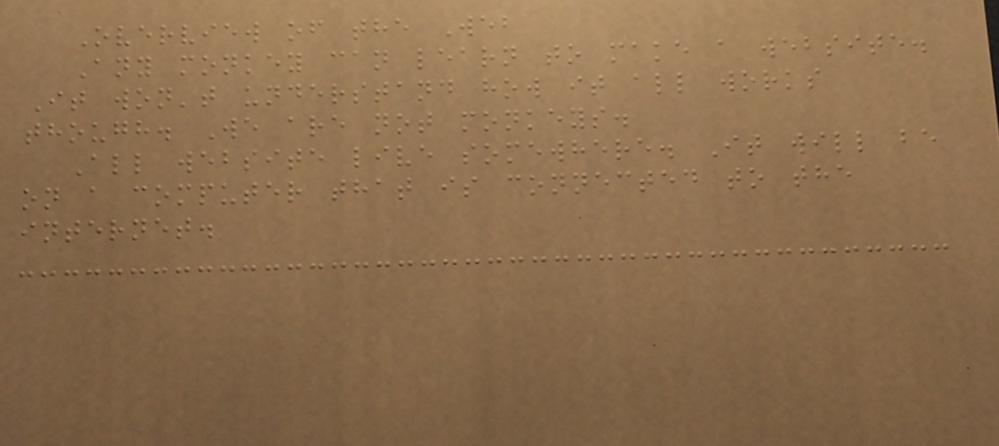Overview of the Web
Any monkey can learn to make a website.
It won't understand how it all works
though. We are not monkeys.
All website live somewhere. It will be
on a computer that is connected to the
internet.
